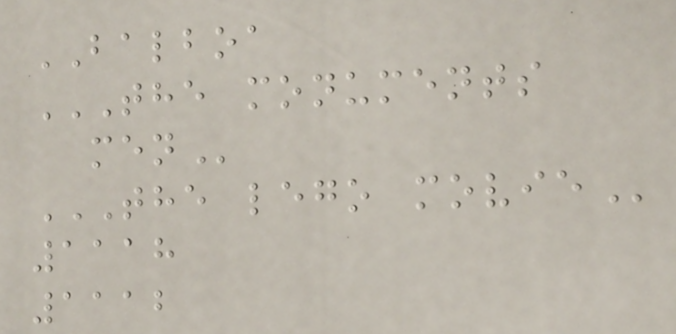BALBOA
THE MONUMENTS
MEN
THE LEGO MOVIE
1118
1112
